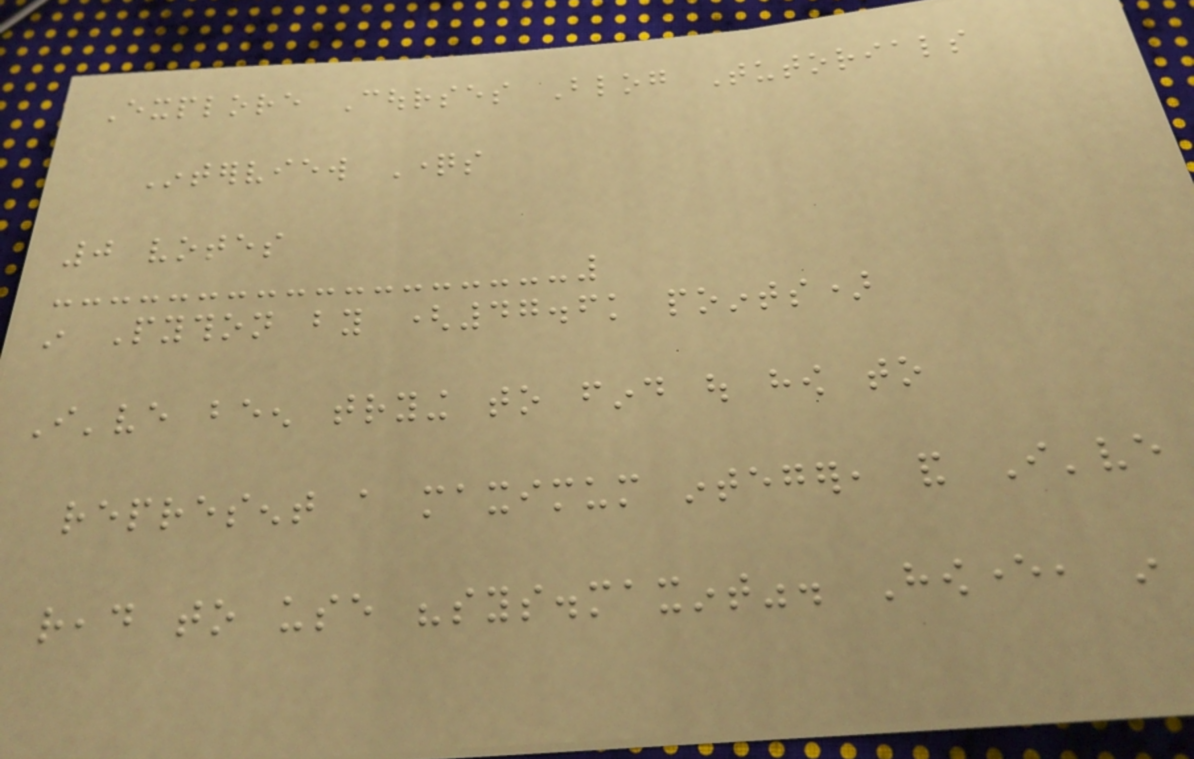Explore Courses Blog Tutorials
Interview Questions
0 votes
in Python by (47.6k points)
I've been trying to find out how to
represent a maximum integer, and I've
read to use "sys.maxint". However, in
